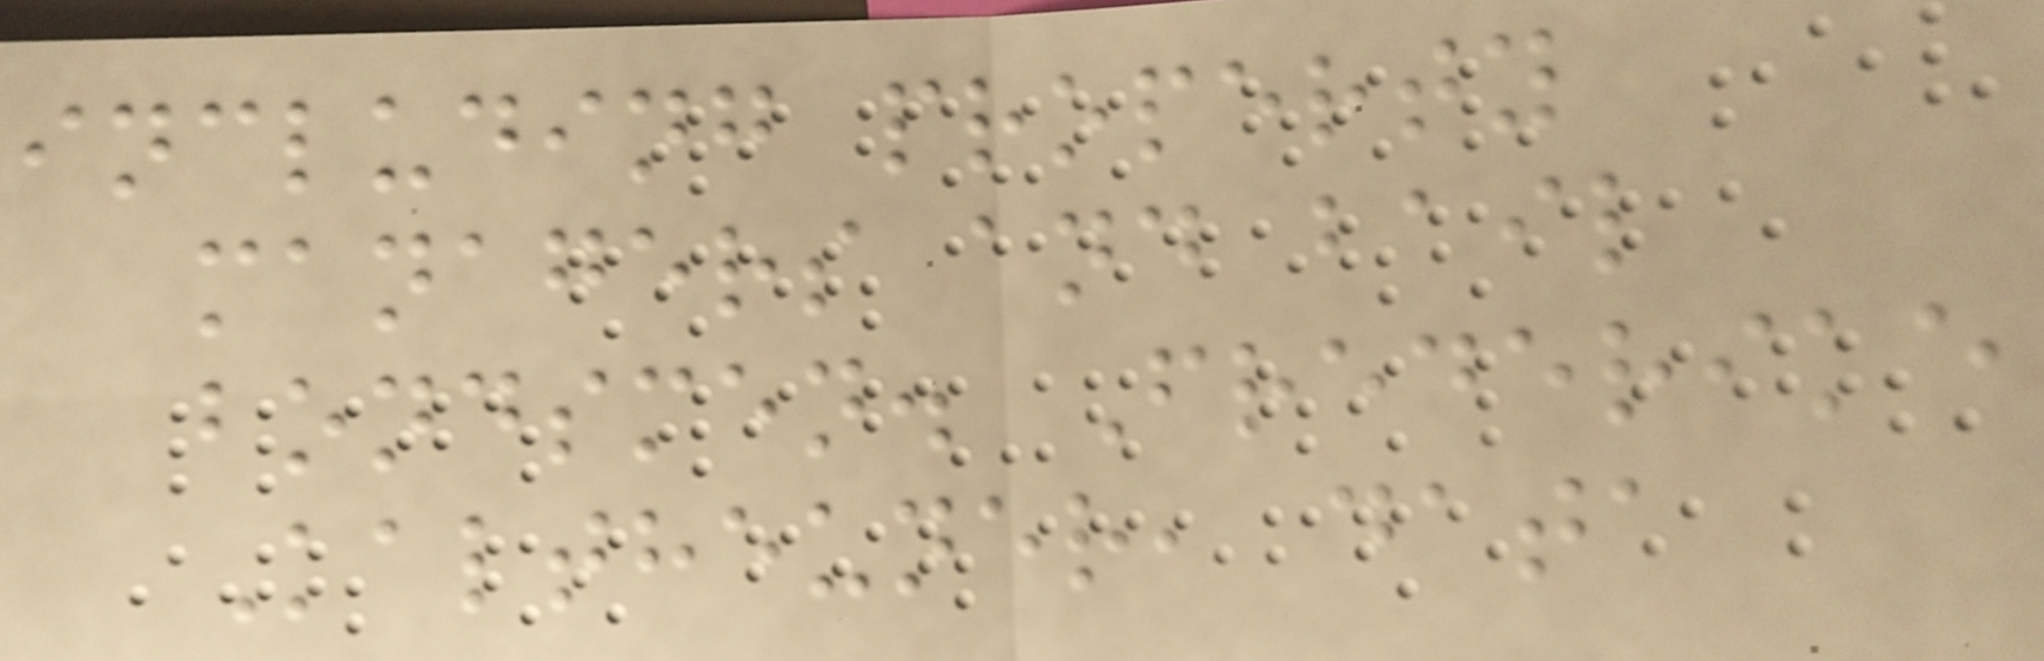including property
managers and bail
bondsmen. Frederike
Kaltheuner, data
